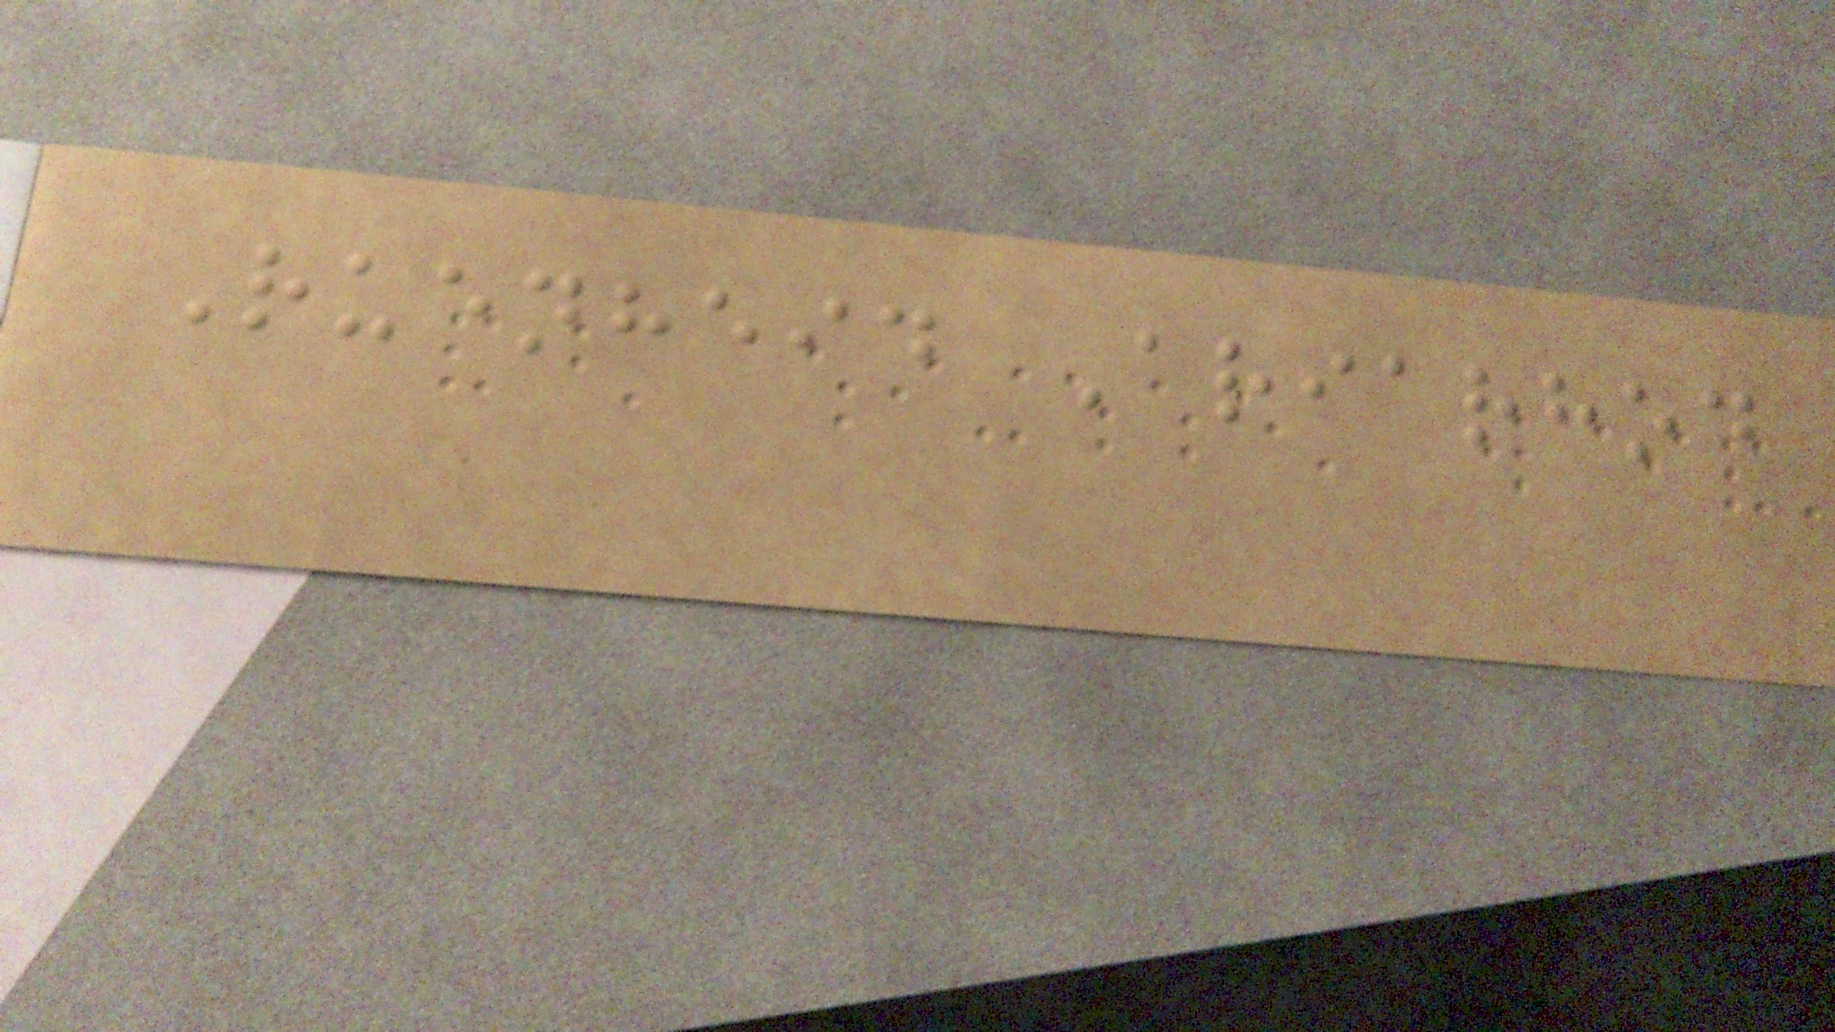Ruenheid Ariarhod
